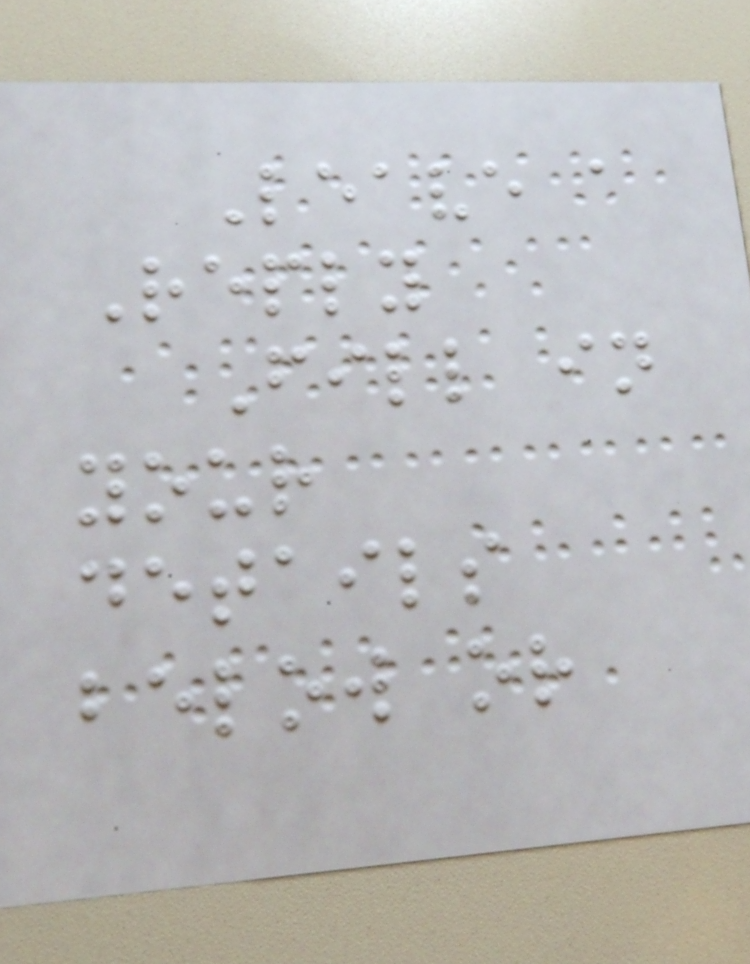Leave a
Reply
Fill in
your
details
below or
